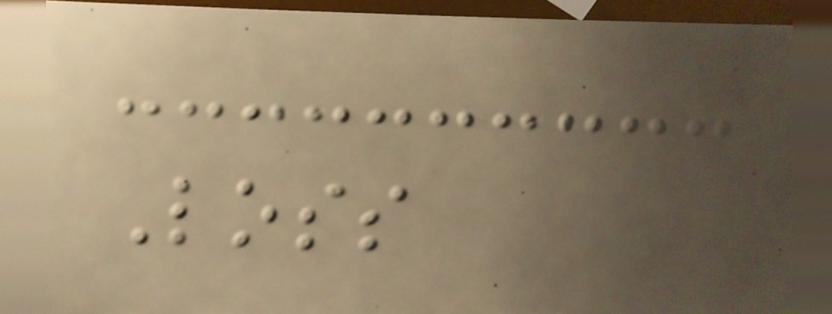Loss
